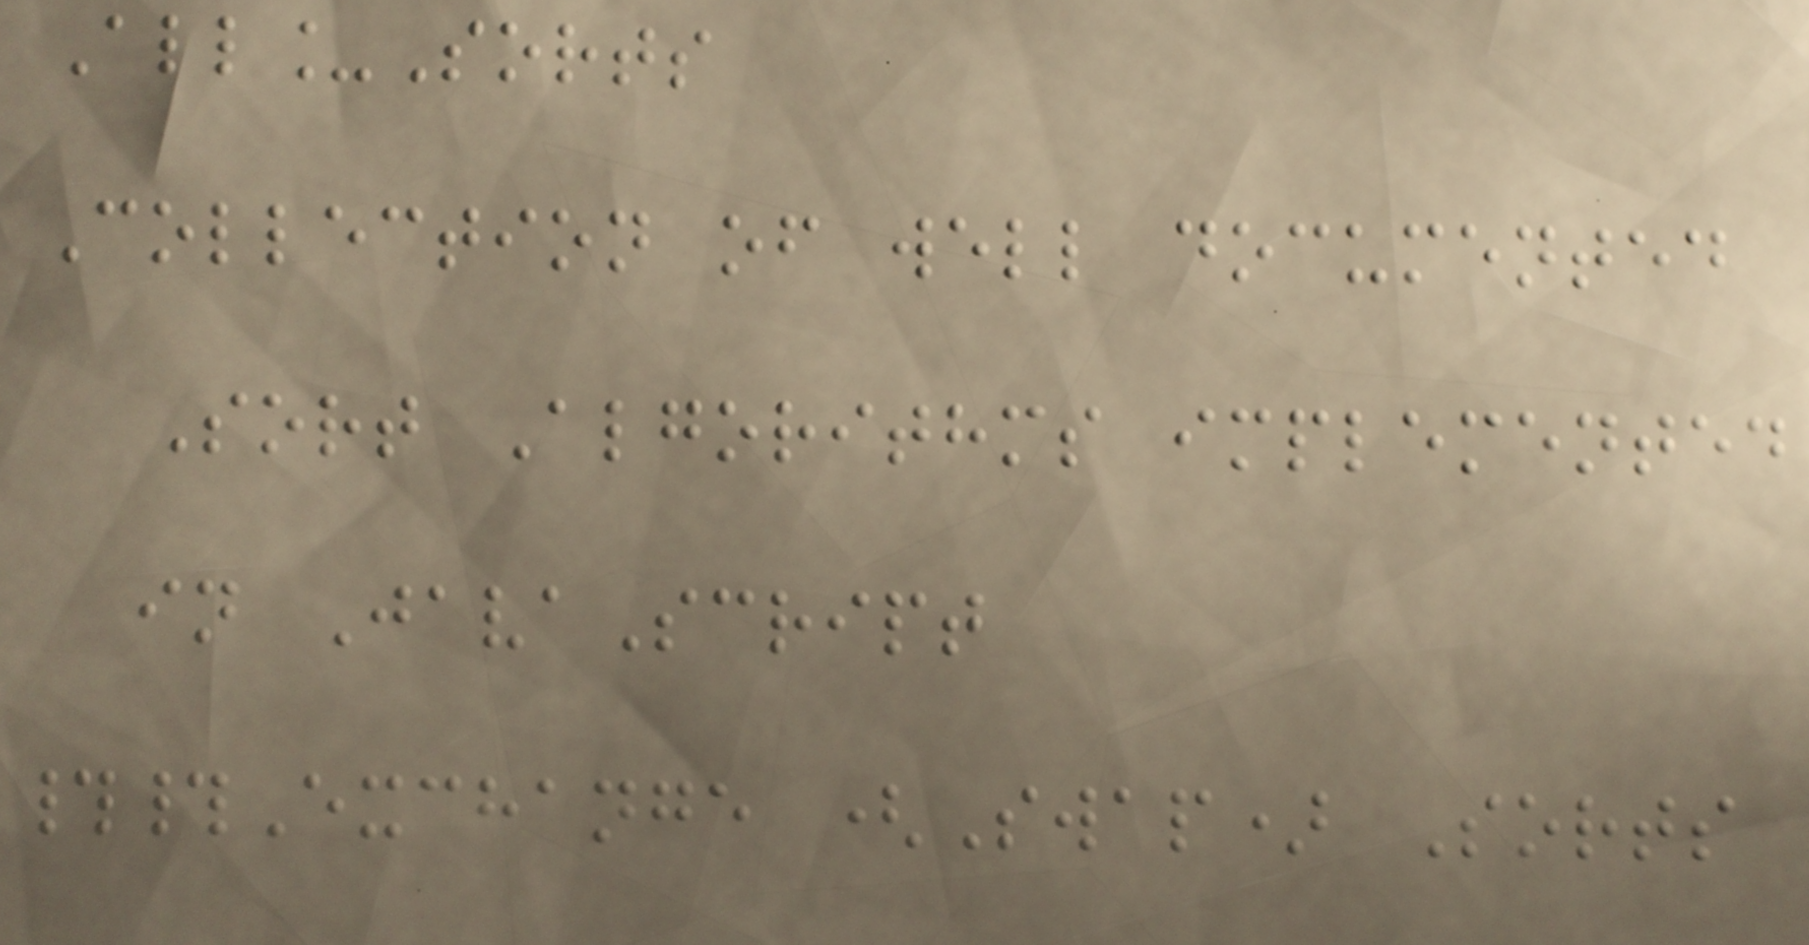All_Sorts
Collection of well documented
Sort Algorithms implemented
in JavaScript
##Exchange (Swap) Sorts
